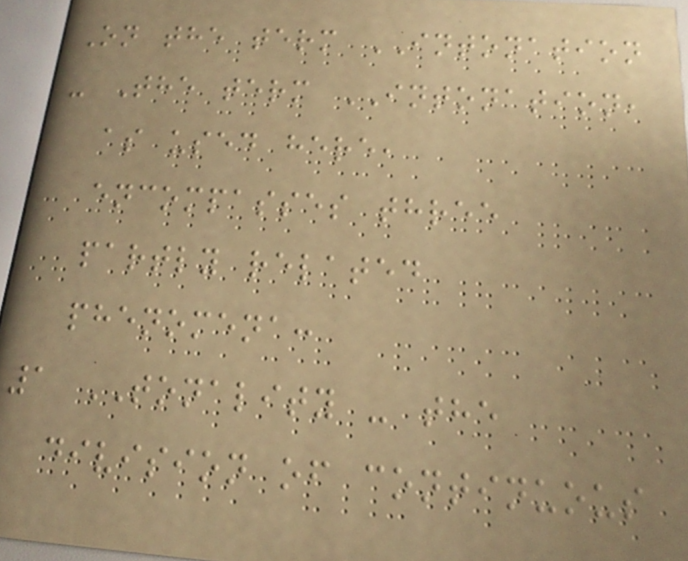On the term INTONATION
- The term INTONATION,
as used here,
encompasses three
partly related
phenomena:
1 TONALITY - the
division of continuous
